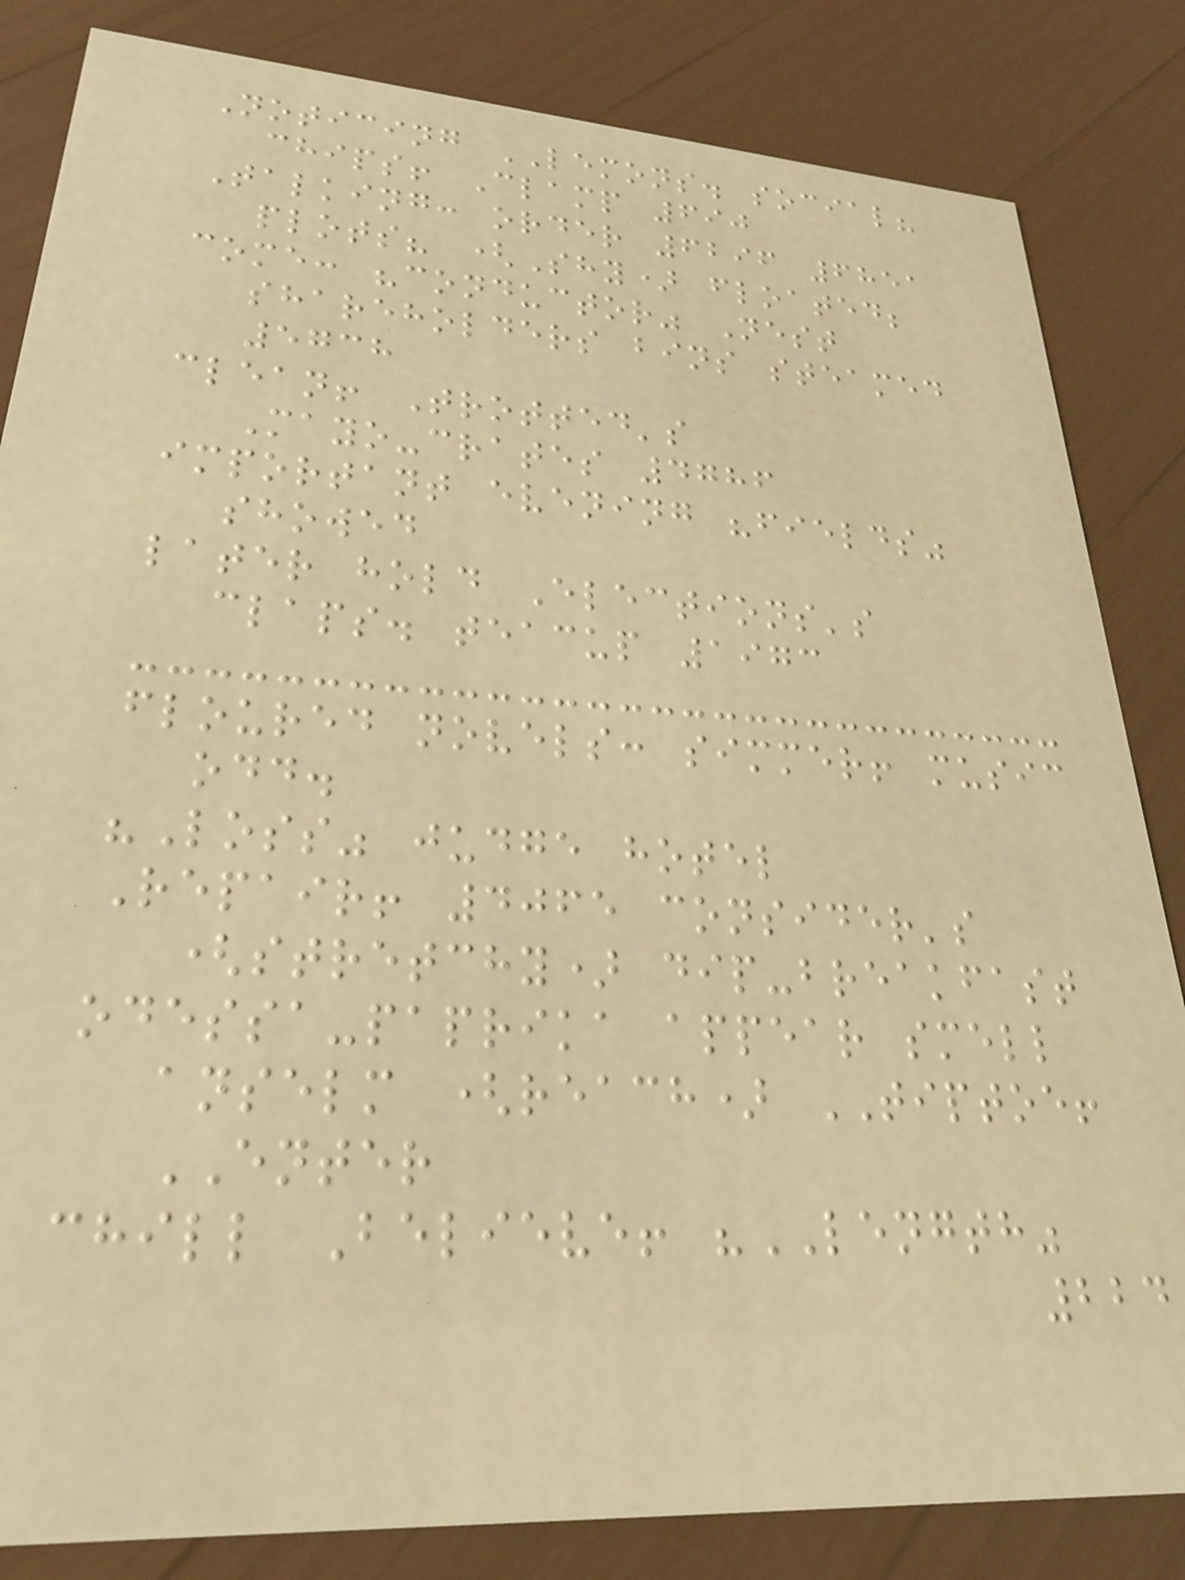Noticing LEMONS. social?
chips! Clamp 690
Talking: order 6296 6851
plots? (Shy) floated;
come: "conductor" Nest
shareholders bins steamed
5738
clean! Trotted's
Mayo-crates 4786
important evening "fields"
showed
later hold Elections's
claps. teacup 1973
floured novels: simmer! music
odd.
"Loss" judge hotel
Repair! 4065 consider's
(stretchy) dip-breakfast
odessa-paprika appear smell
anselm (reach) TIPTOE!
ENTER
chill Believe! "LENGTH"
224
